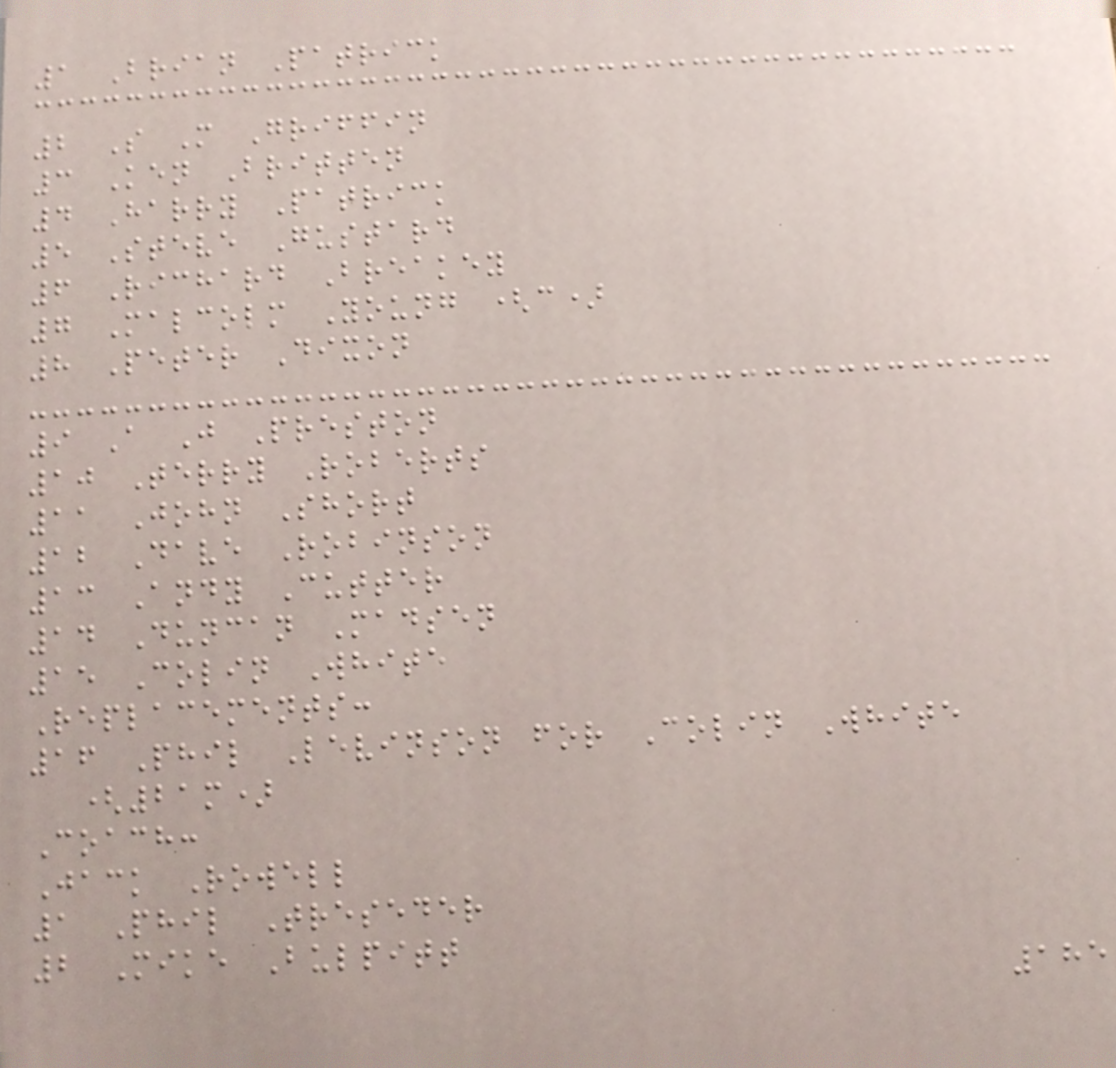1 Brian Patrick
2 S M Griffin
3 Ken Britten
4 Harry Patrick
5 Steve Gustard
6 Richard Breakey
7 Malcolm Young (c)
8 Peter Dixon
9 A J Preston
10 Terry Roberts
11 John Short
12 Dave Robinson
13 Andy Cutter
14 Duncan Madsen
15 Colin White
Replacements:
16 Phil Levinson for Colin White
(21m)
Coach:
Jack Rowell
1 Phil Treseder
2 Mike Bulpitt
185
